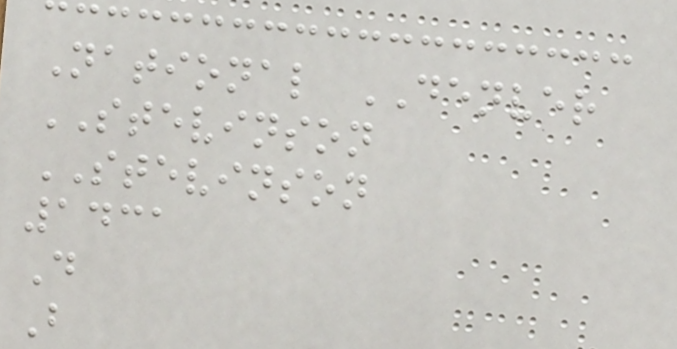National DENVER
STEVINSON
STEVINSON
1431
D
B
